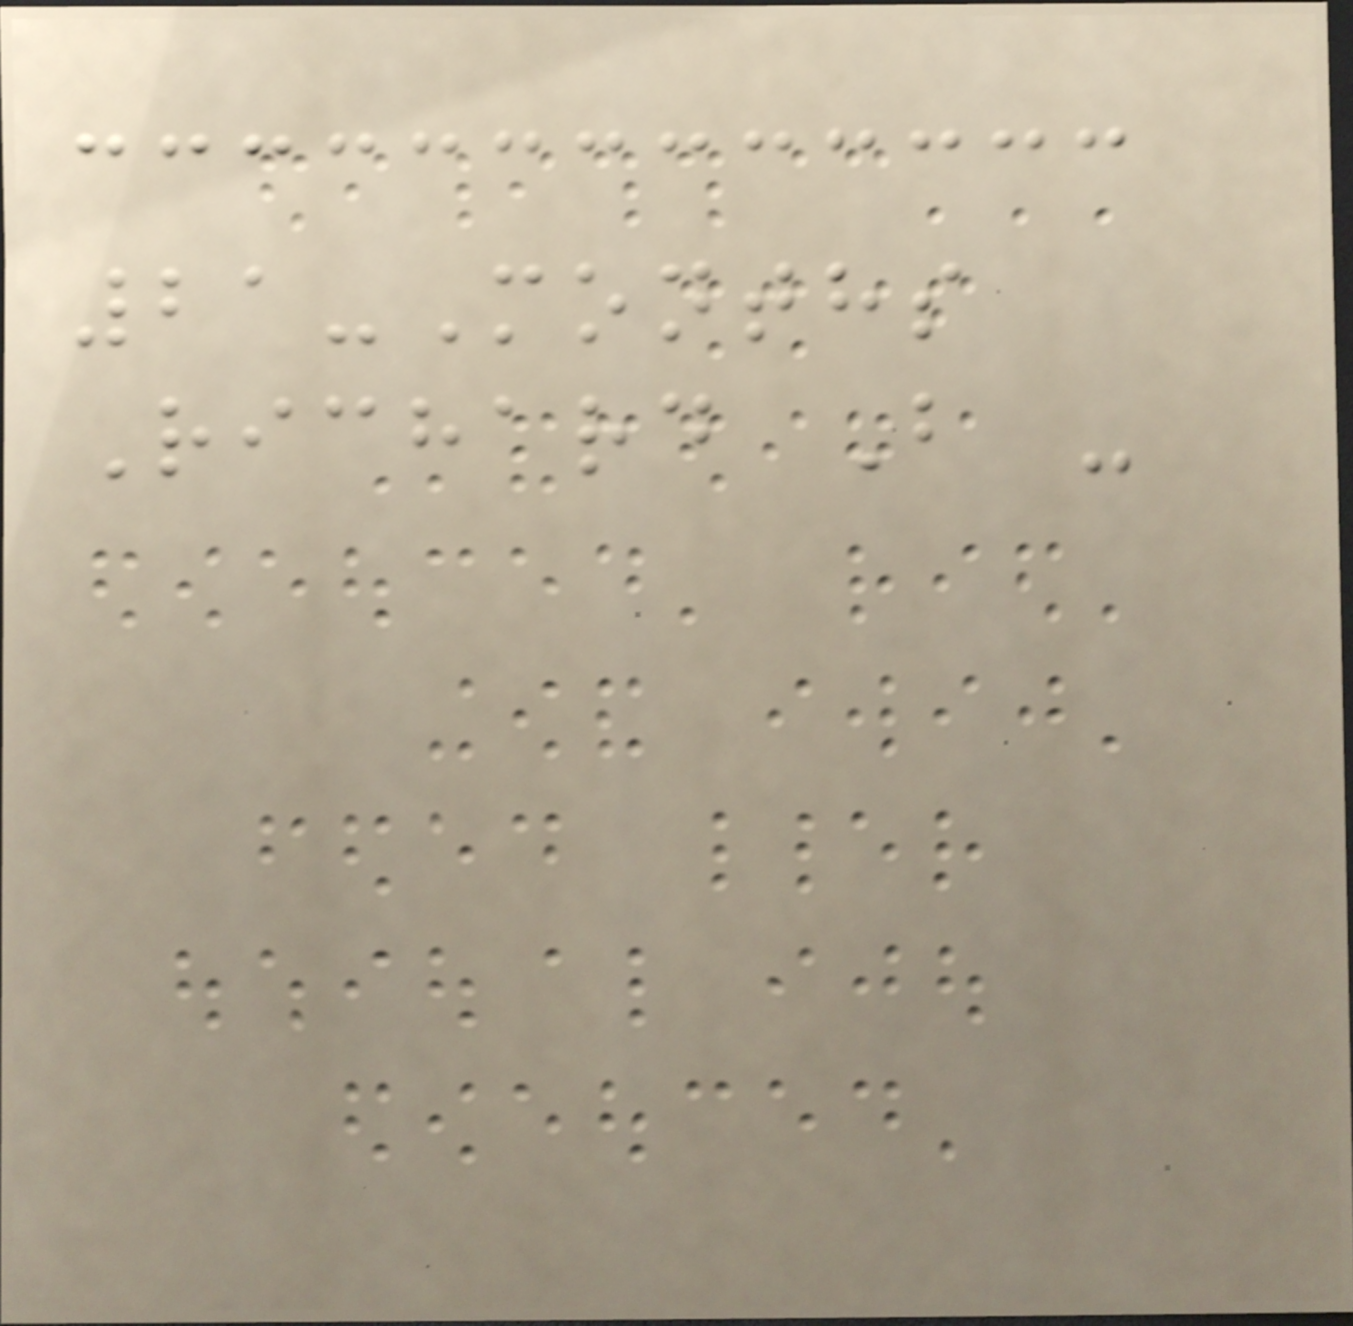21-Months
Richard B -
